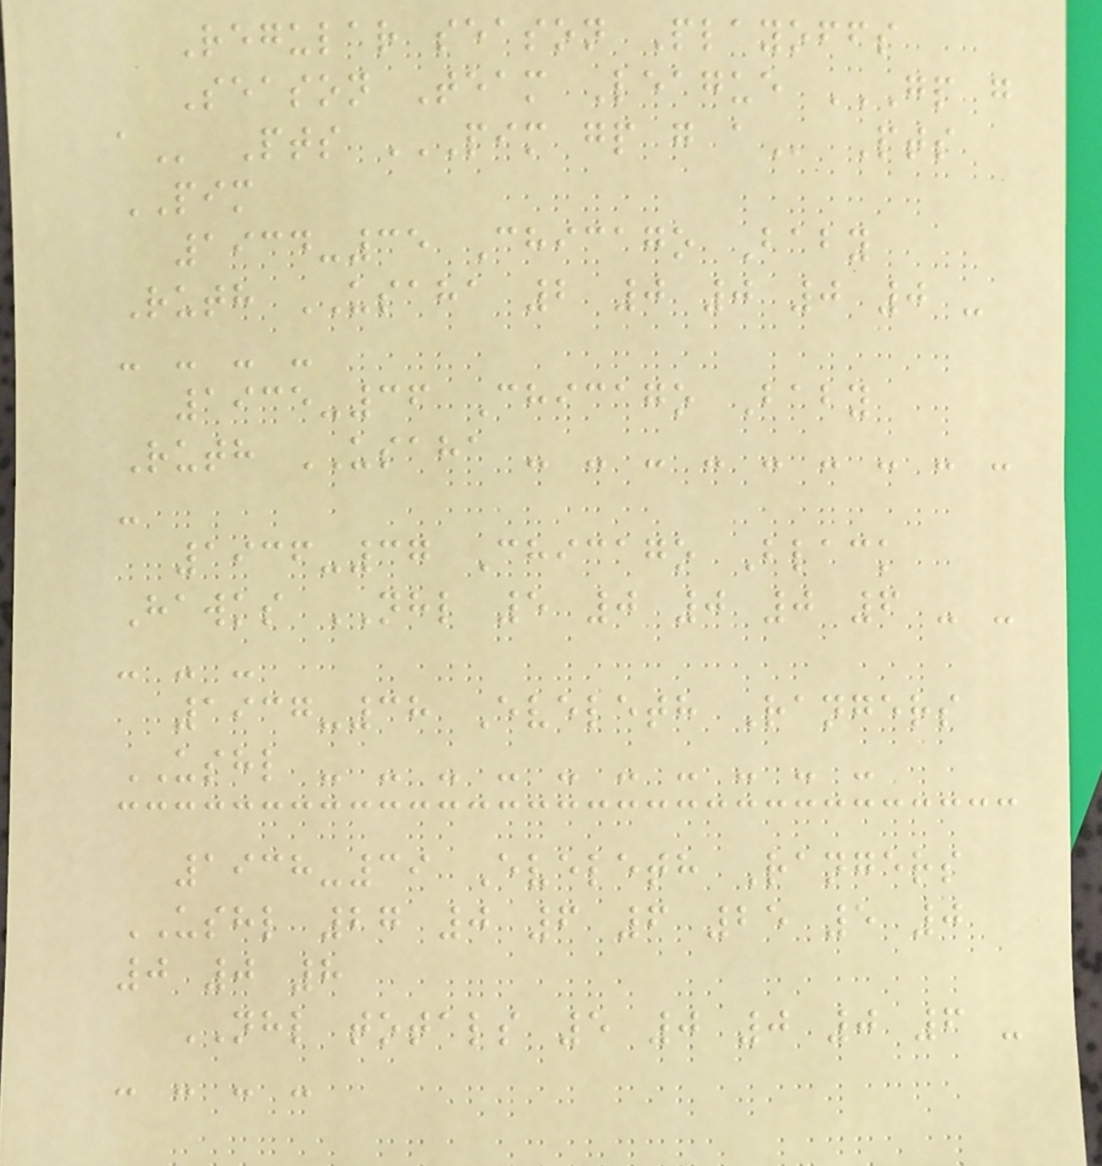Regular season Playoffs
Season Team League GP G
A Pts PIM GP G A Pts
PIM
1934-35 Chicago Baby
Ruth USAHA 2 0 0 0 0 -
- - - -
1935-36 Chicago Baby
Ruth USAHA - - - - - - - - -
-
1936-37 Chicago Black
Hawks NHL 5 0 0 0 6 - -
- - -
1937-38 Eveleth Rangers
USHL - - - - - - - - - -
1938-39 Eveleth Rangers
USHL 27 0 6 6 25 5 0
0 0 8
NHL totals 5 0 0 0 6 -
- - - -
